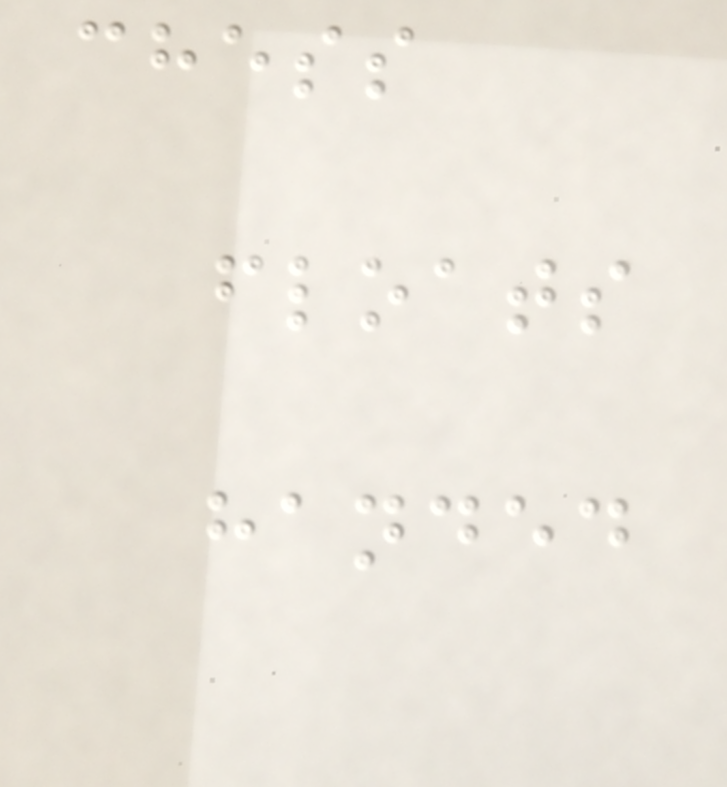chess
floats
handed
